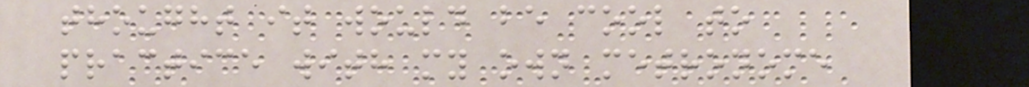thought it would be cool to
practice with my own metronome
